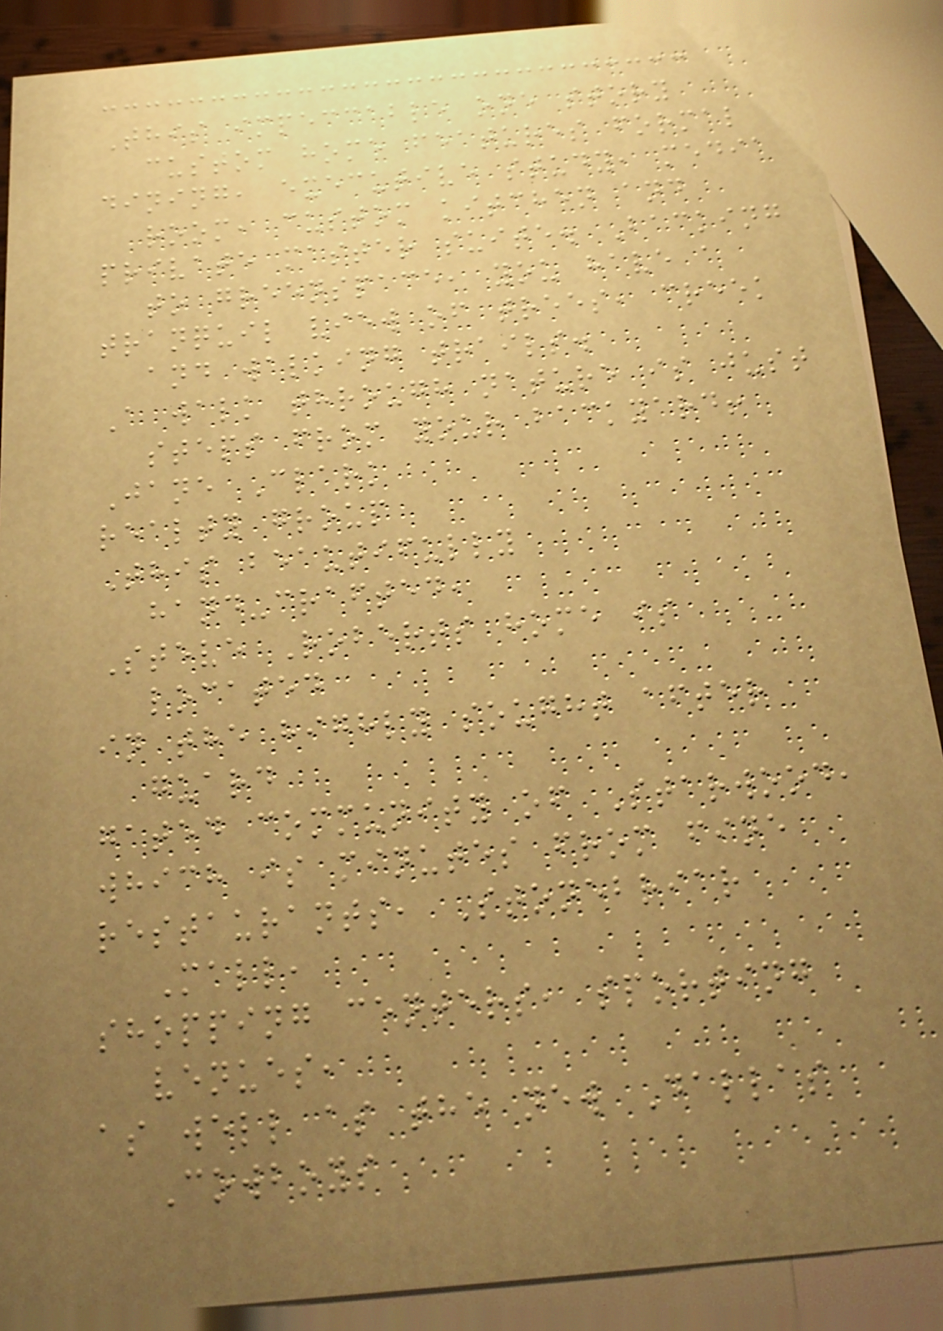This impeccable one story
custom home features formal
dining, executive study, media
room, custom kitchen and
private master suite. Backing
to greenspace, you have a
tranquil view of trees, creek
and walking trails.
A walk through nature is just
steps from your backyard!
Jane Clark
realty group
This beautifully
hand-crafted,
Steve Roberts home is
located
in the highly sought after
guard
gated community of Starwood,
which is minutes from fine
restaurants, Stonebriar
Mall,
shopping centers, sporting
venues,
as well as the new Dallas
Cowboys
